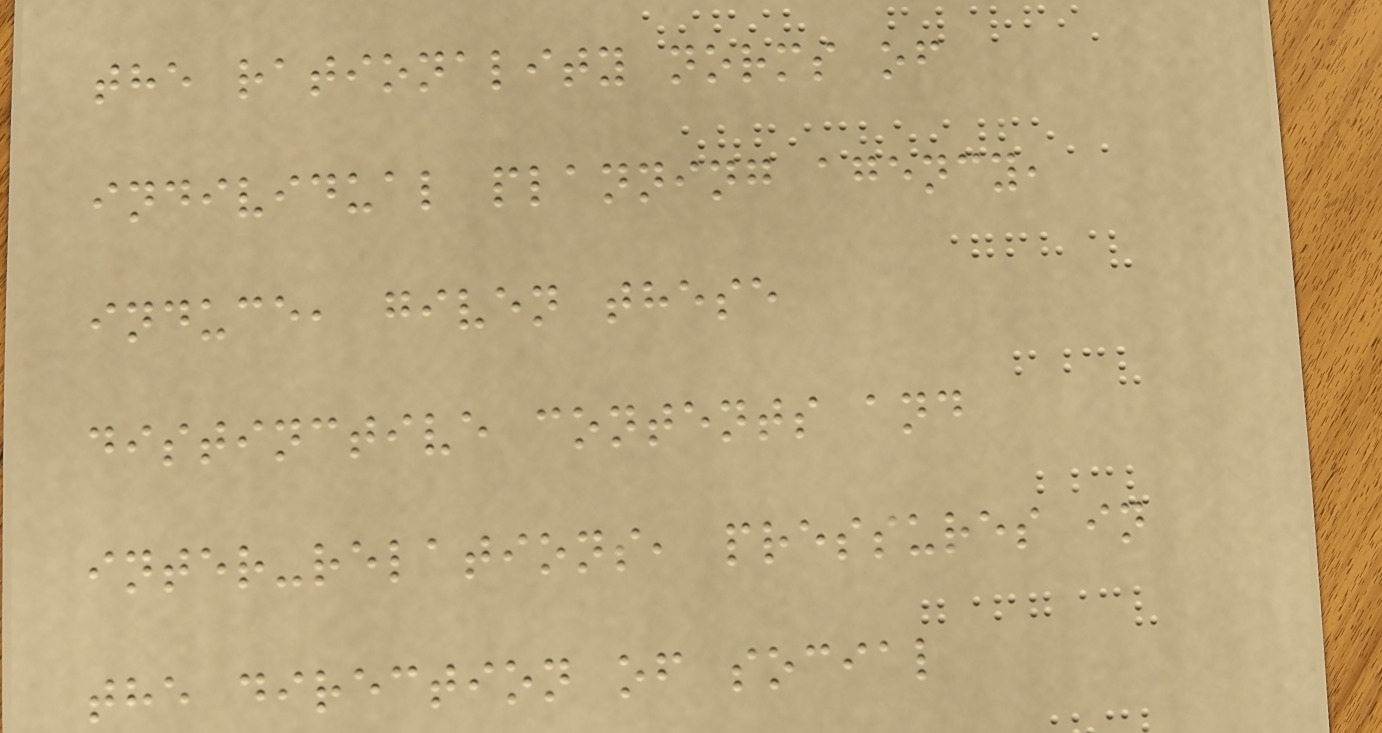the rationality norms of
individual planning agency,
induce, given these
distinctive contents and
inter-relations, pressures in
the direction of social
